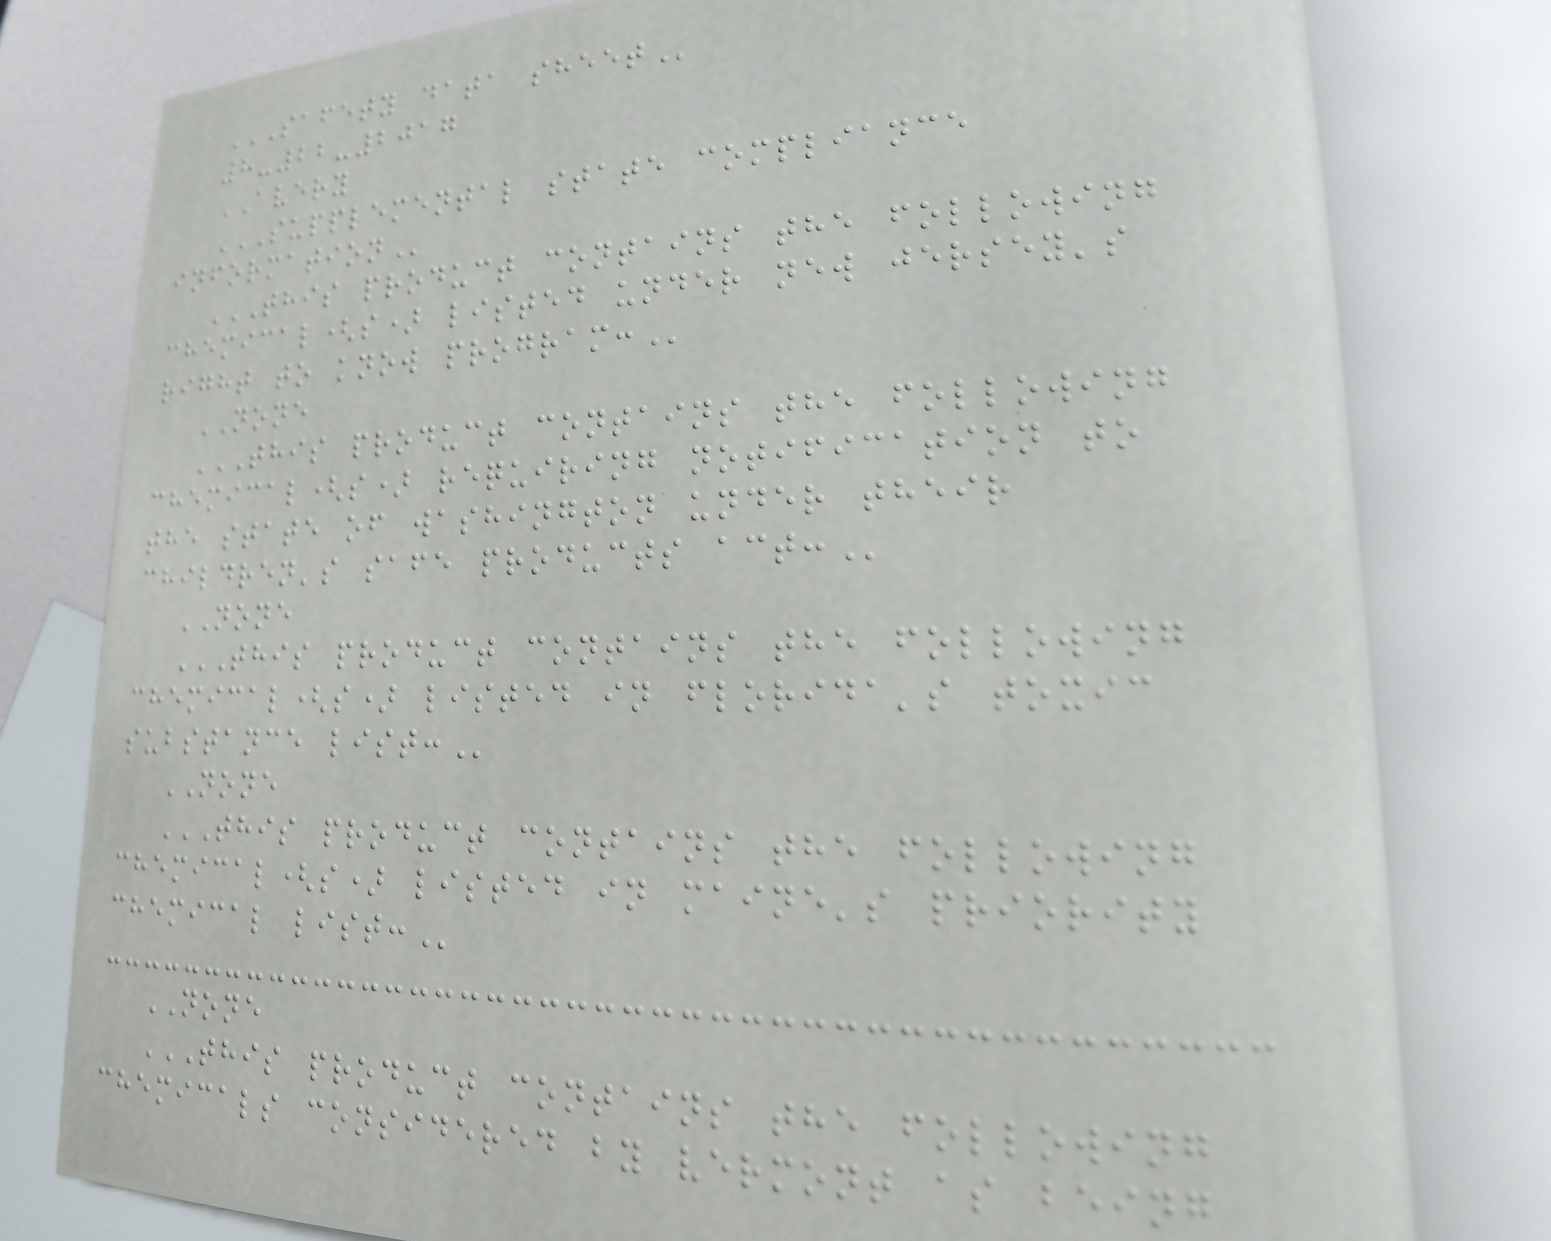SAFETY DATA SHEET
8-22-2017
AVERY
SUPPLEMENTAL STATE COMPLIANCE
INFORMATION
THIS PRODUCT CONTAINS THE FOLLOWING
CHEMICAL(S) LISTED UNDER NEW JERSEY'S
RIGHT TO KNOW PROGRAM:
NONE
THIS PRODUCT CONTAINS THE FOLLOWING
CHEMICAL(S) REQUIRING NOTIFICATION TO
THE STATE OF WASHINGTON UNDER THEIR
CHILDREN'S SAFE PRODUCTS ACT:
NONE
THIS PRODUCT CONTAINS THE FOLLOWING
CHEMICAL(S) LISTED IN FLORIDA'S TOXIC
SUBSTANCE LIST:
NONE
THIS PRODUCT CONTAINS THE FOLLOWING
CHEMICAL(S) LISTED IN MAINE'S PRIORITY
CHEMICAL LIST:
NONE
THIS PRODUCT CONTAINS THE FOLLOWING
CHEMICALS CONSIDERED BY VERMONT AS BEING
